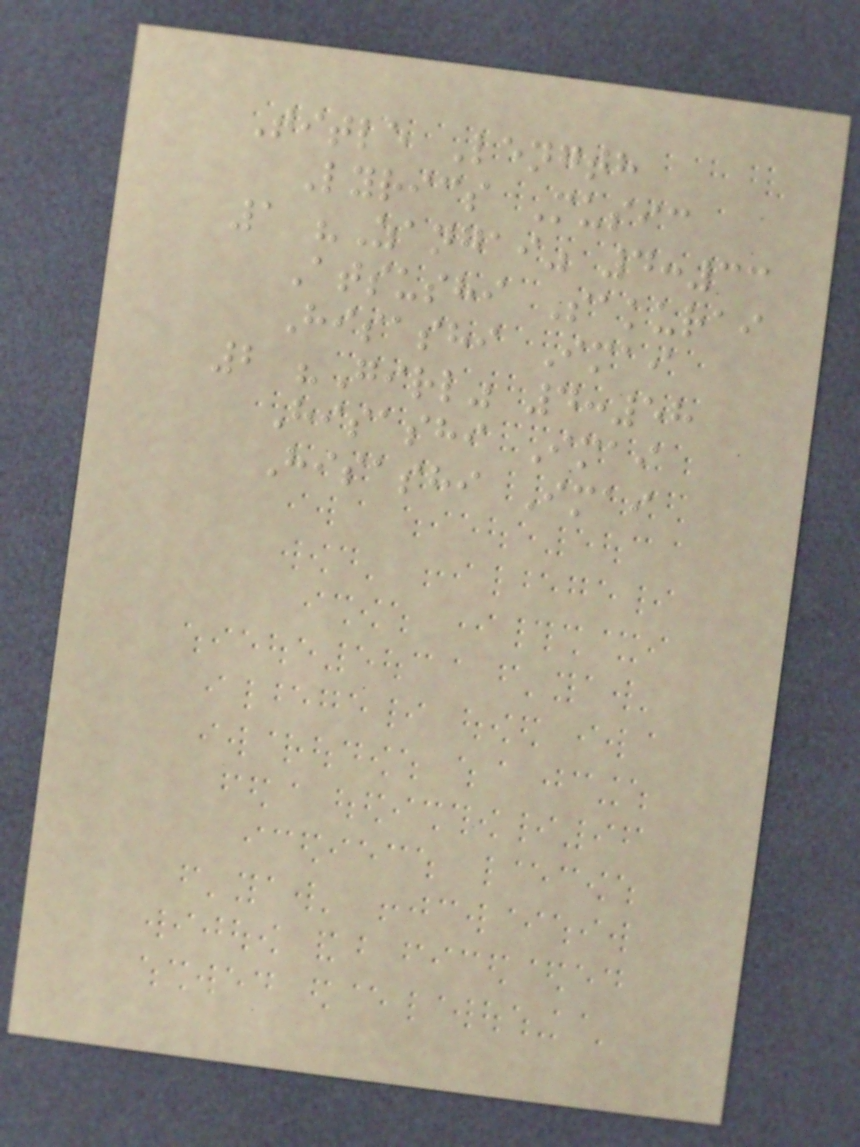Title Length
Lyrics Music
1 "Zangai" 4:33
Atsushi Sakurai
Hisashi Imai
2 "Girl" 4:58
Hisashi Imai
Hisashi Imai
